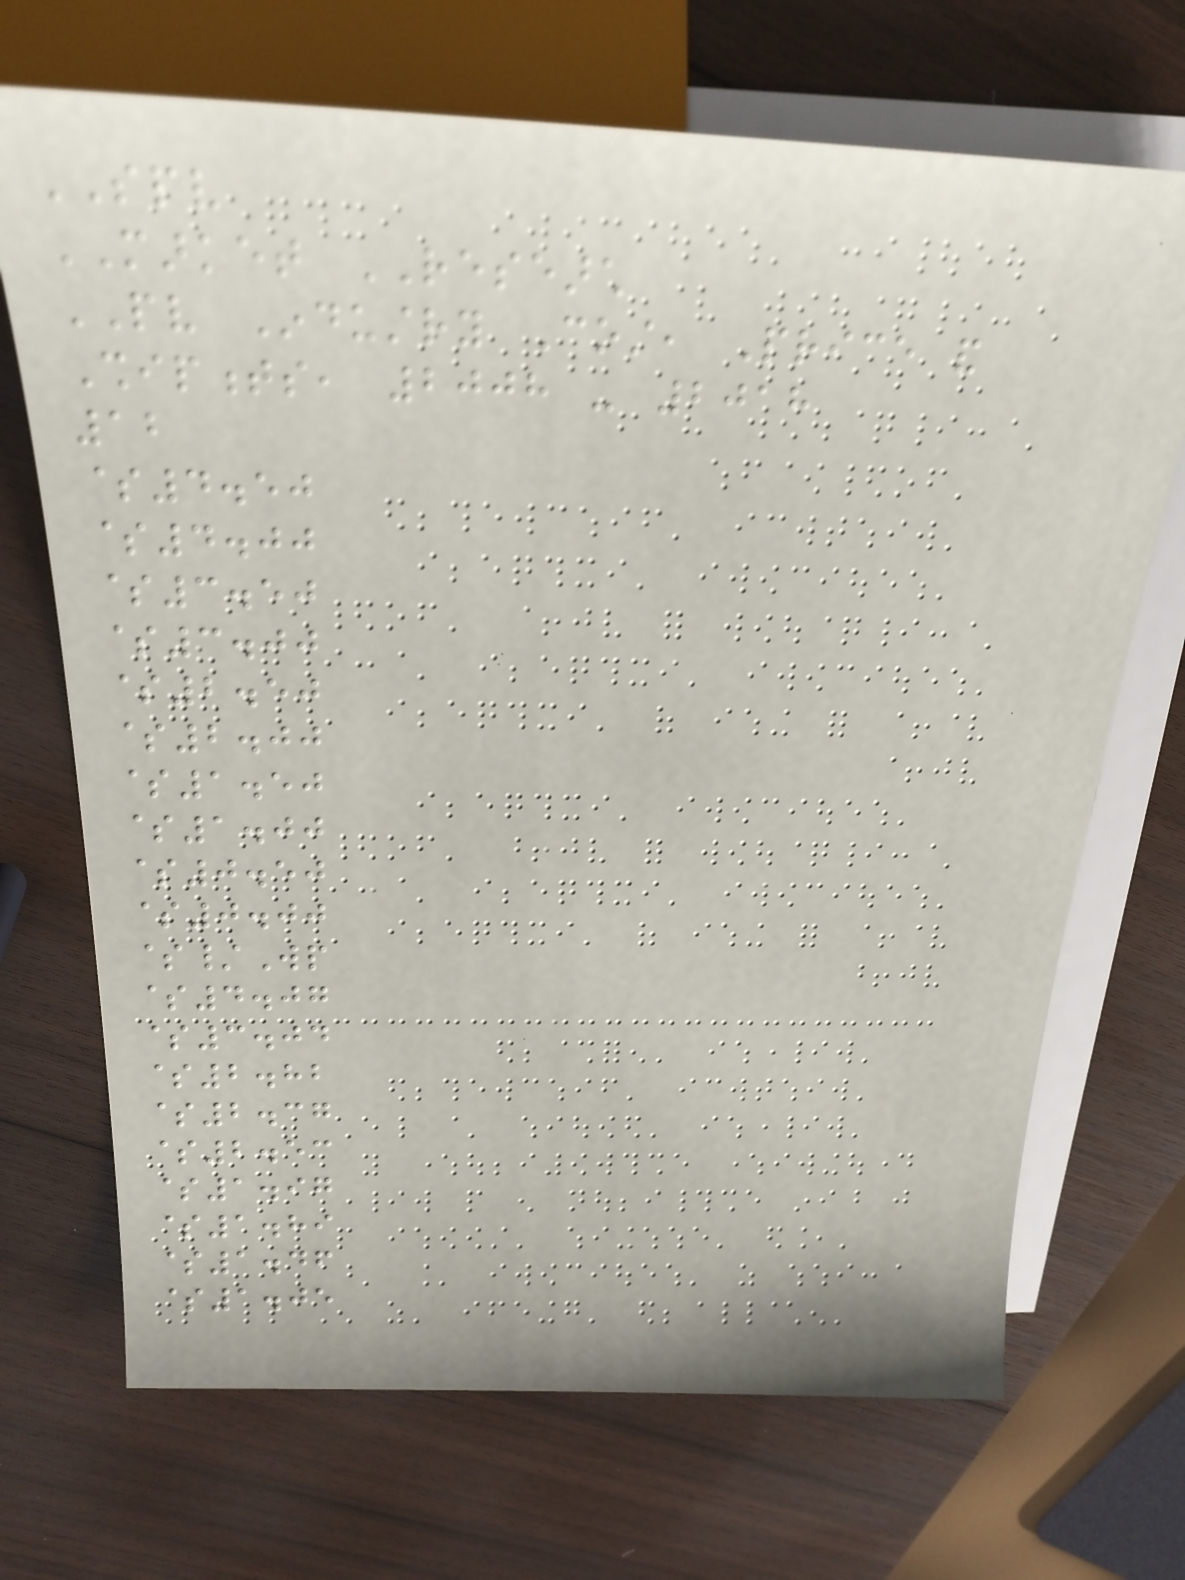SPV
MARKET RESEARCH
PV Industry Cost, Price and
Shipments, 2008 - 2018
12
$4.50
$4.00
$3.50
$3.00
$2.50
$2.00
$1.50
$1.00
$0.50
$0.00
$/Wp
$4.07
$3.04
$2.82
$2.37
$2.53
$1.97
$1.89
$1.46
$1.05
